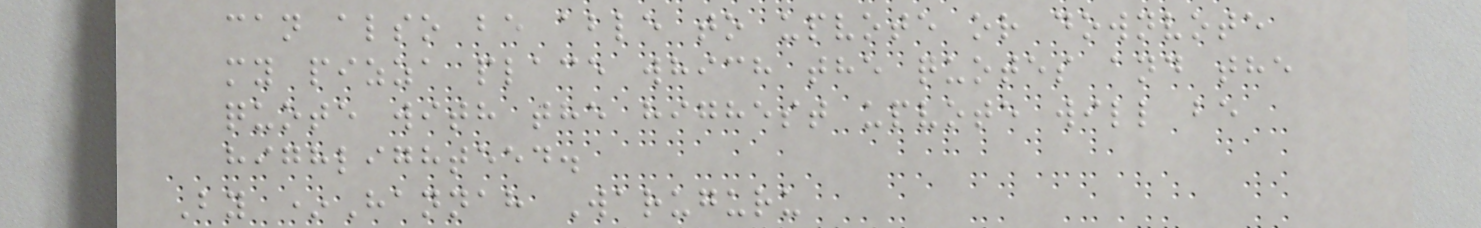can also be able to upvote or downvote
my pizza place which the quotes and the
quote with the highest upvote will be
highlighteed.
By *Hannah Waruguru
